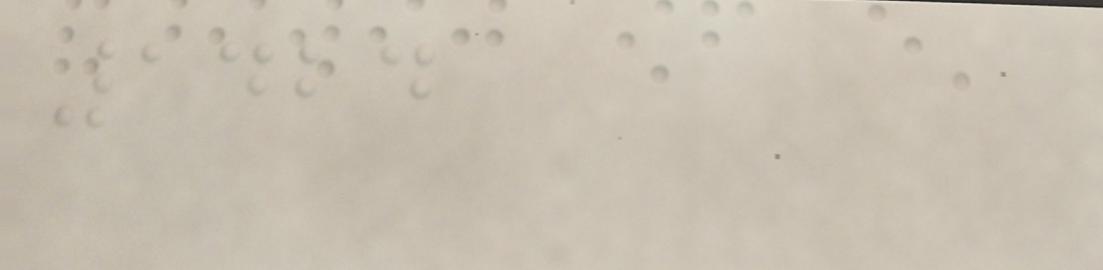1424
